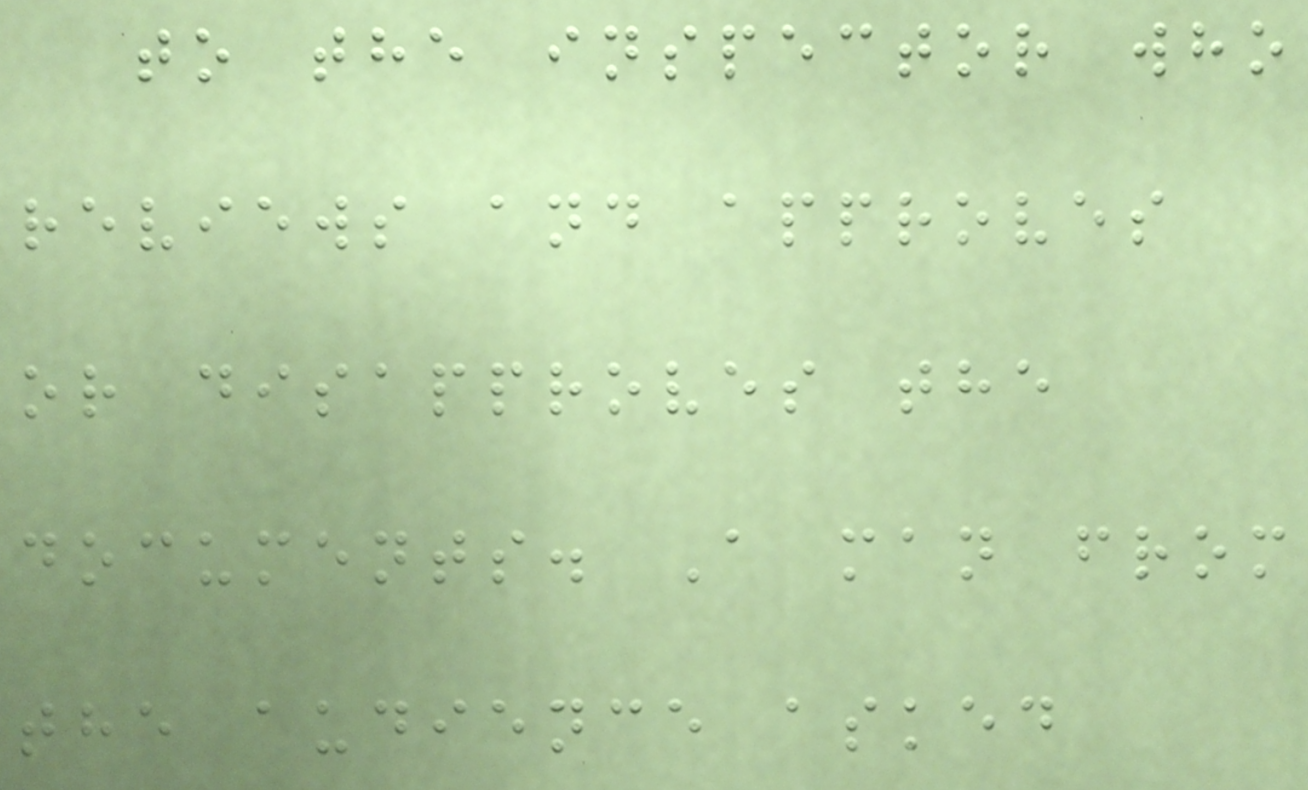to the inspector who
reviews and approves
or disapproves the
documents. A man from
the audience asked
